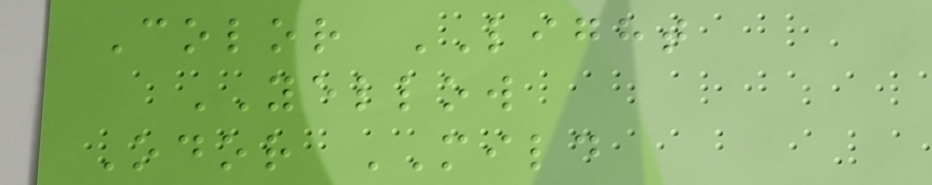Color LIGHT
YELLOW
Odor MILD
